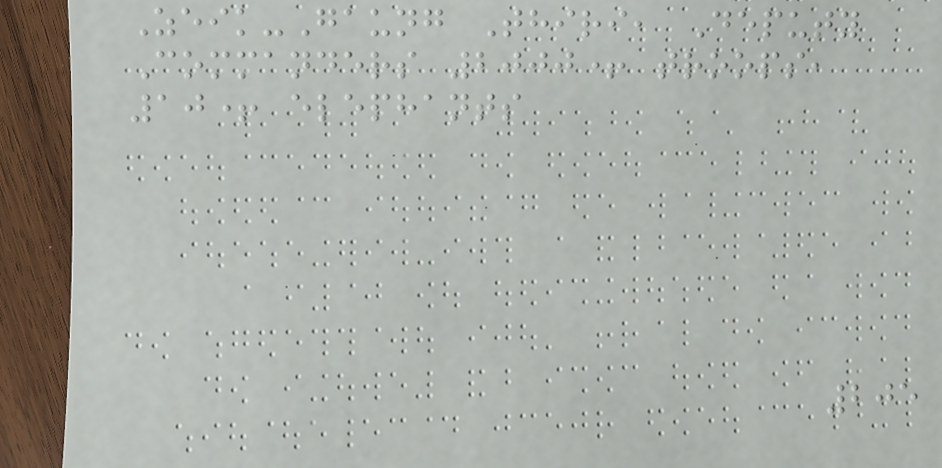Zeik-Gaung Thiri, Deputy
Commanders 2000+ troops,
10+ elephants
205
